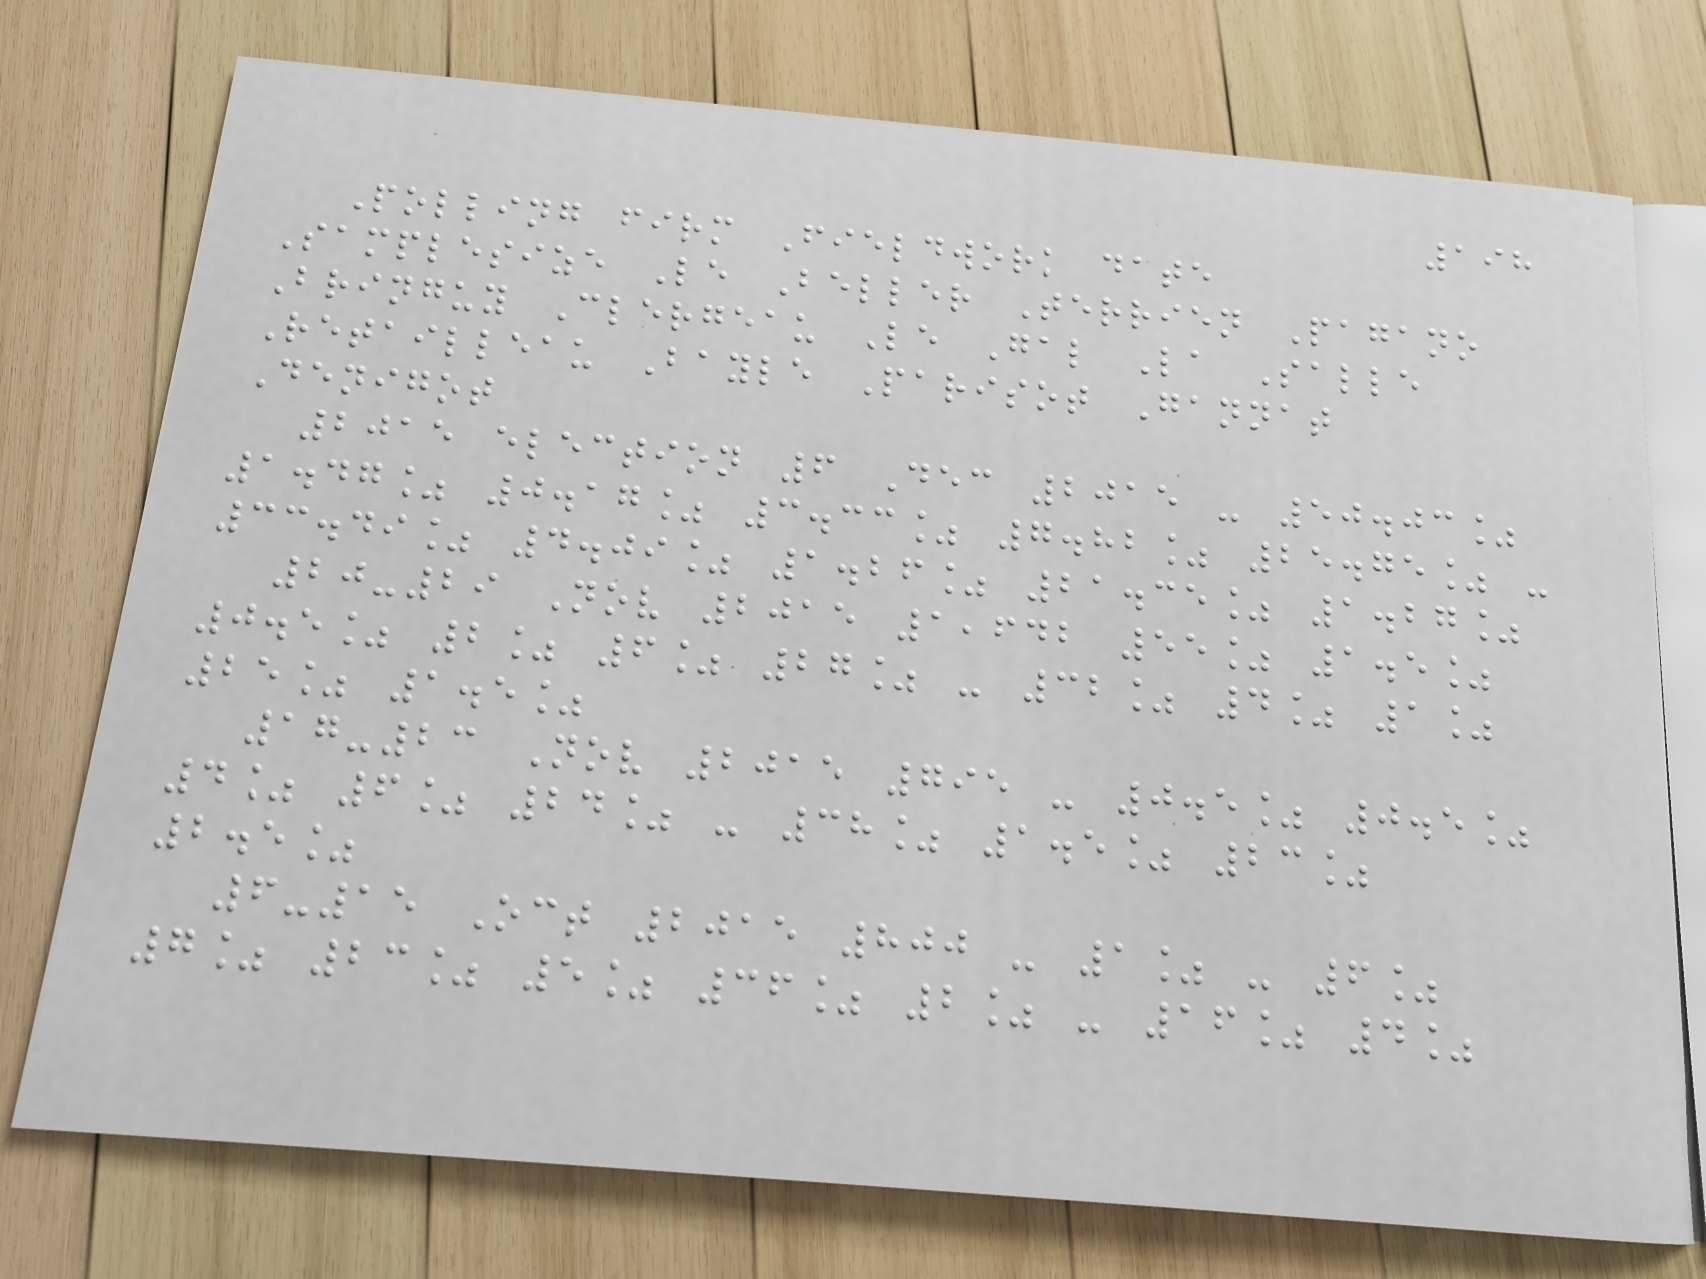198
Polling firm Fieldwork date
Samplesize Le Beller Terrien Pagano
Bringuy Clergeau Le Gal La Salle
Retailleau Bayle Parisot Gannat
Denigot
2015 election 6 Dec 2015 - 50.03%
1.47% 0.17% 3.33% 7.82% 25.75% -
33.49% 4.09% 1.26% 21.35% 1.27%
20-29 Nov 2015 1,642 55% 1.5%
0.5% 2% 6% 27% - 32% 4% 1%
25% 1.5%
17-23 Nov 2015 795 - 0.5% 0.5%
4% 6% 24% - 38% 1.5% 23%
2.5%
6-15 Oct 2015 800 - 1% - 6%
7% 23% 5% 36% 2% - 16% 4%
